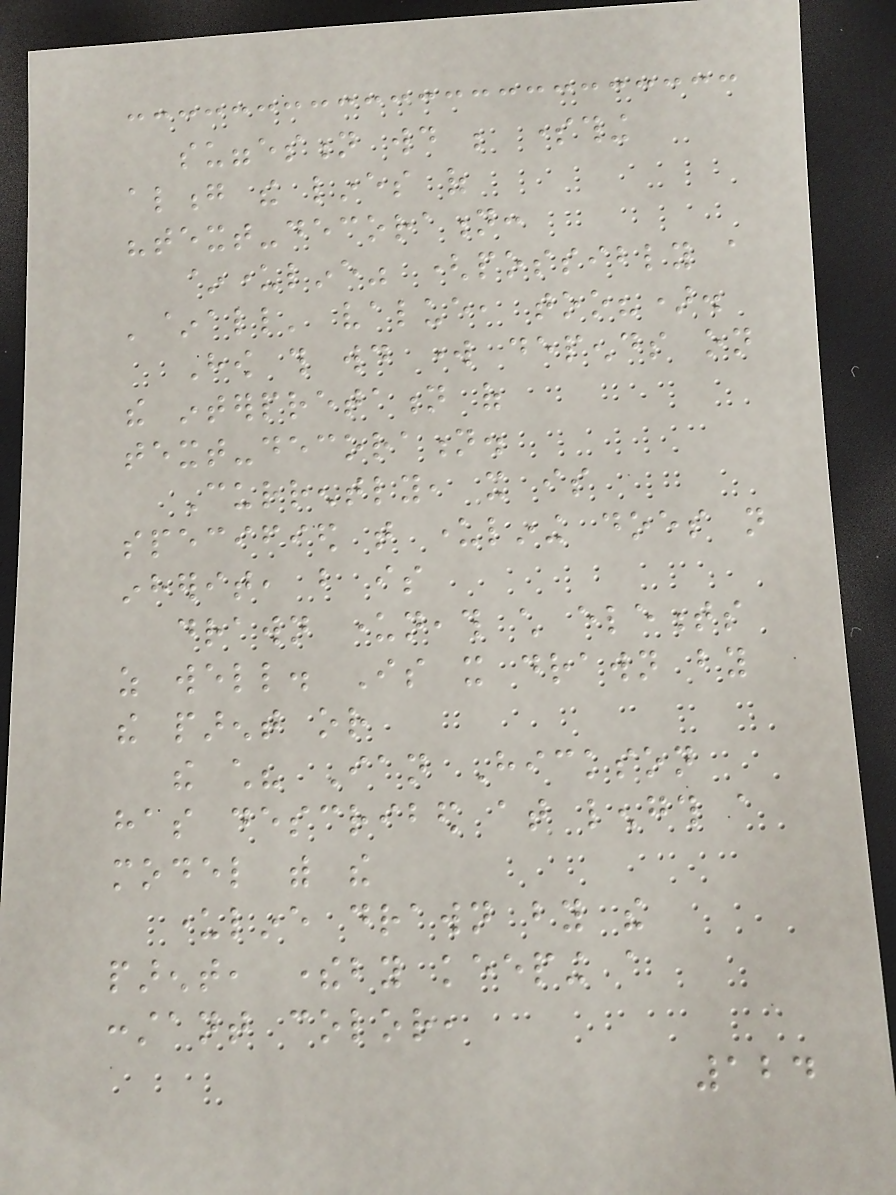suggestion would be something
along the lines of
"text-decoration:
~underline" (possibly a
'~all' value, too?).
How this would work depends on
the interpretation of
text-decoration.
Currently, it is
specified that underlining does not
inherit, but is
drawn underneath child elements
as well. Is it drawn by
the parent or
the child? Ian Hickson
has described at length a
model with the
underline drawn by the
parent, thereby keeping a
constant color,
124
